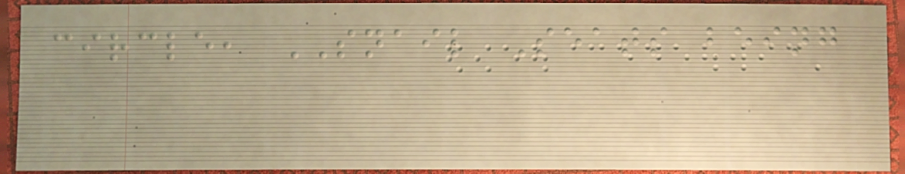circle, SNAIL Seats being
